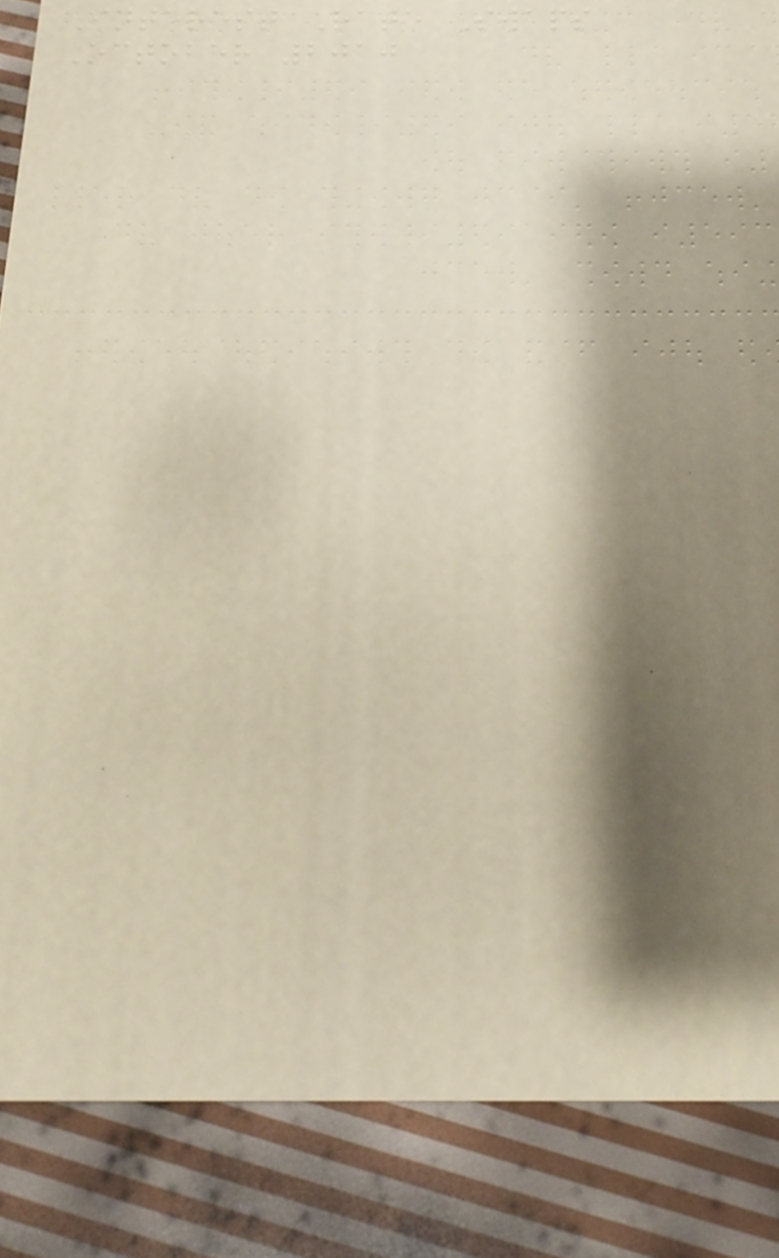Interest Rate Swaps
October 2010
